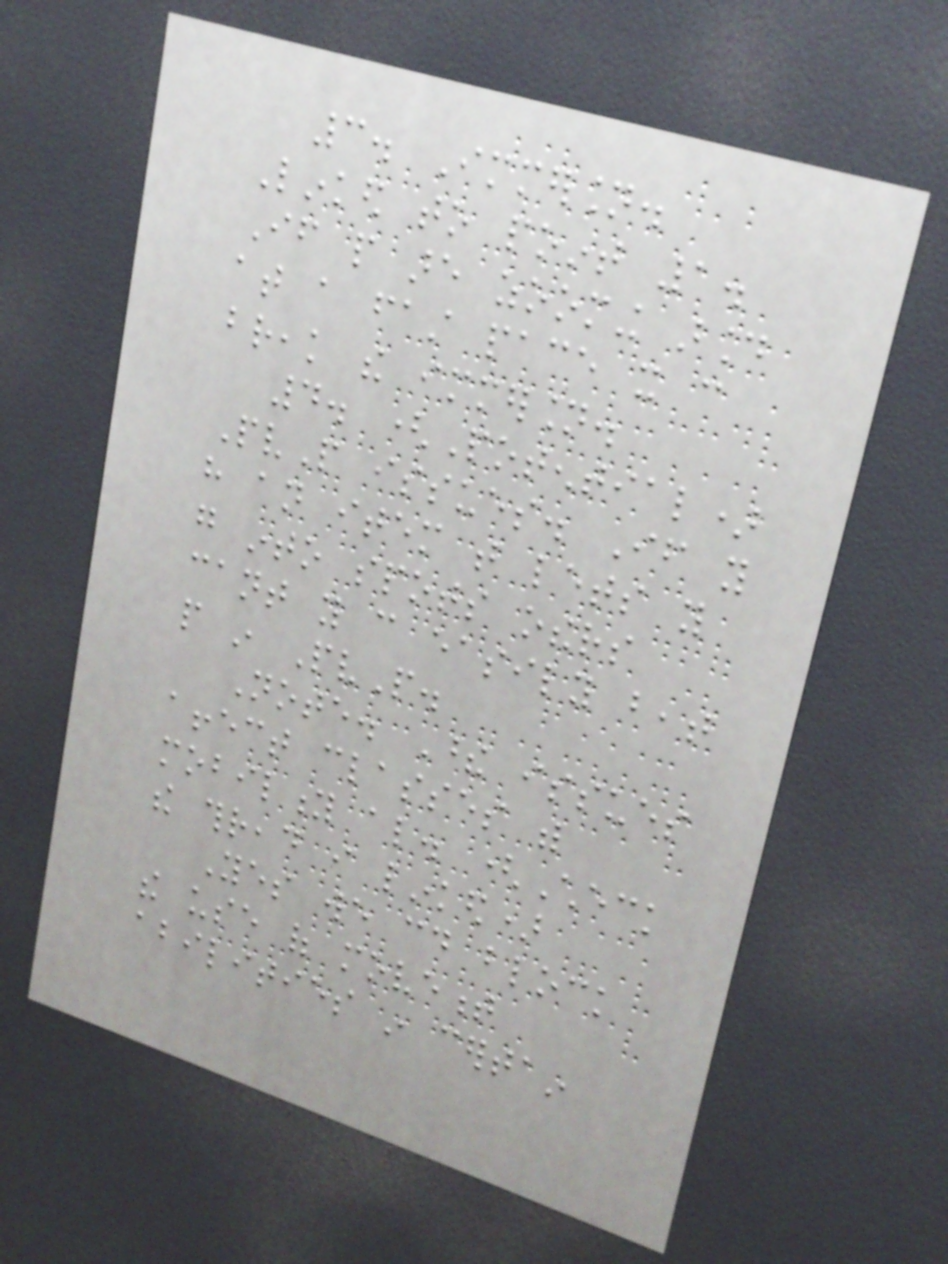3. Immersion.
Linked to point 1.
If people are zooming around
at a fast pace it can
break the immersion.
4. (Potential)
PvP issues. If you
have an item that lets you
go into spots others
cant you can easily beat
people in PvP.
Note. These issues
affect classes with
mobility also. (Check
the thread i linked)
Yes we could block
the use of movement
abilities in certain
